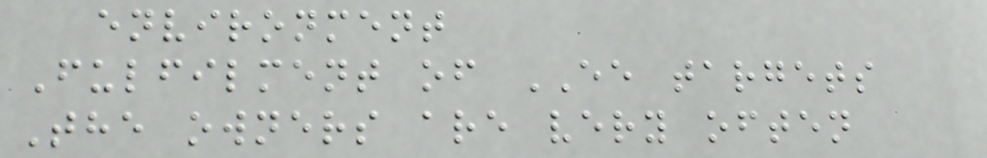environment
Fulfilment of EE targets
The owners are very often
